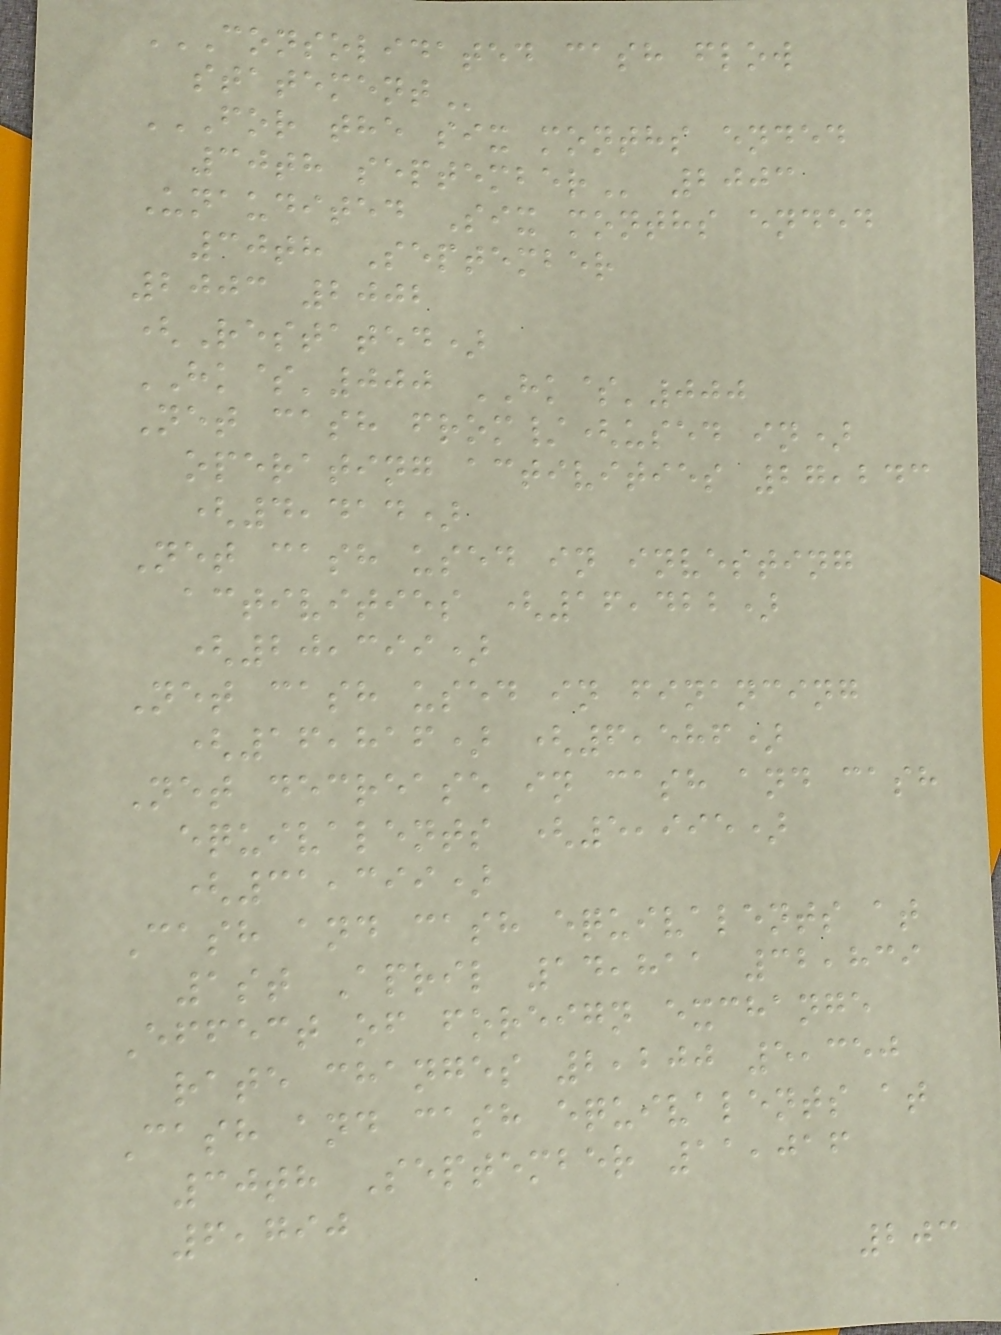CONSOLIDATED CASH FLOW
STATEMENT
FOR THE SIX MONTHS ENDED
30TH SEPTEMBER 2003
Unaudited Six months ended
30th September
2003 2002
(Restated)
HK$'000 HK$'000
Net cash from/(used in)
operating activities 27,243
(4,414)
Net cash used in investing
activities (16,422)
(20,399)
Net cash used in financing
(16,816) (6,586)
Net decrease in cash and cash
equivalents (5,995)
(31,399)
Cash and cash equivalents at
1st April 14,811 32,839
Effect of foreign exchange
rate changes 2,200 5,350
Cash and cash equivalents at
30th September 11,016
6,790
203
